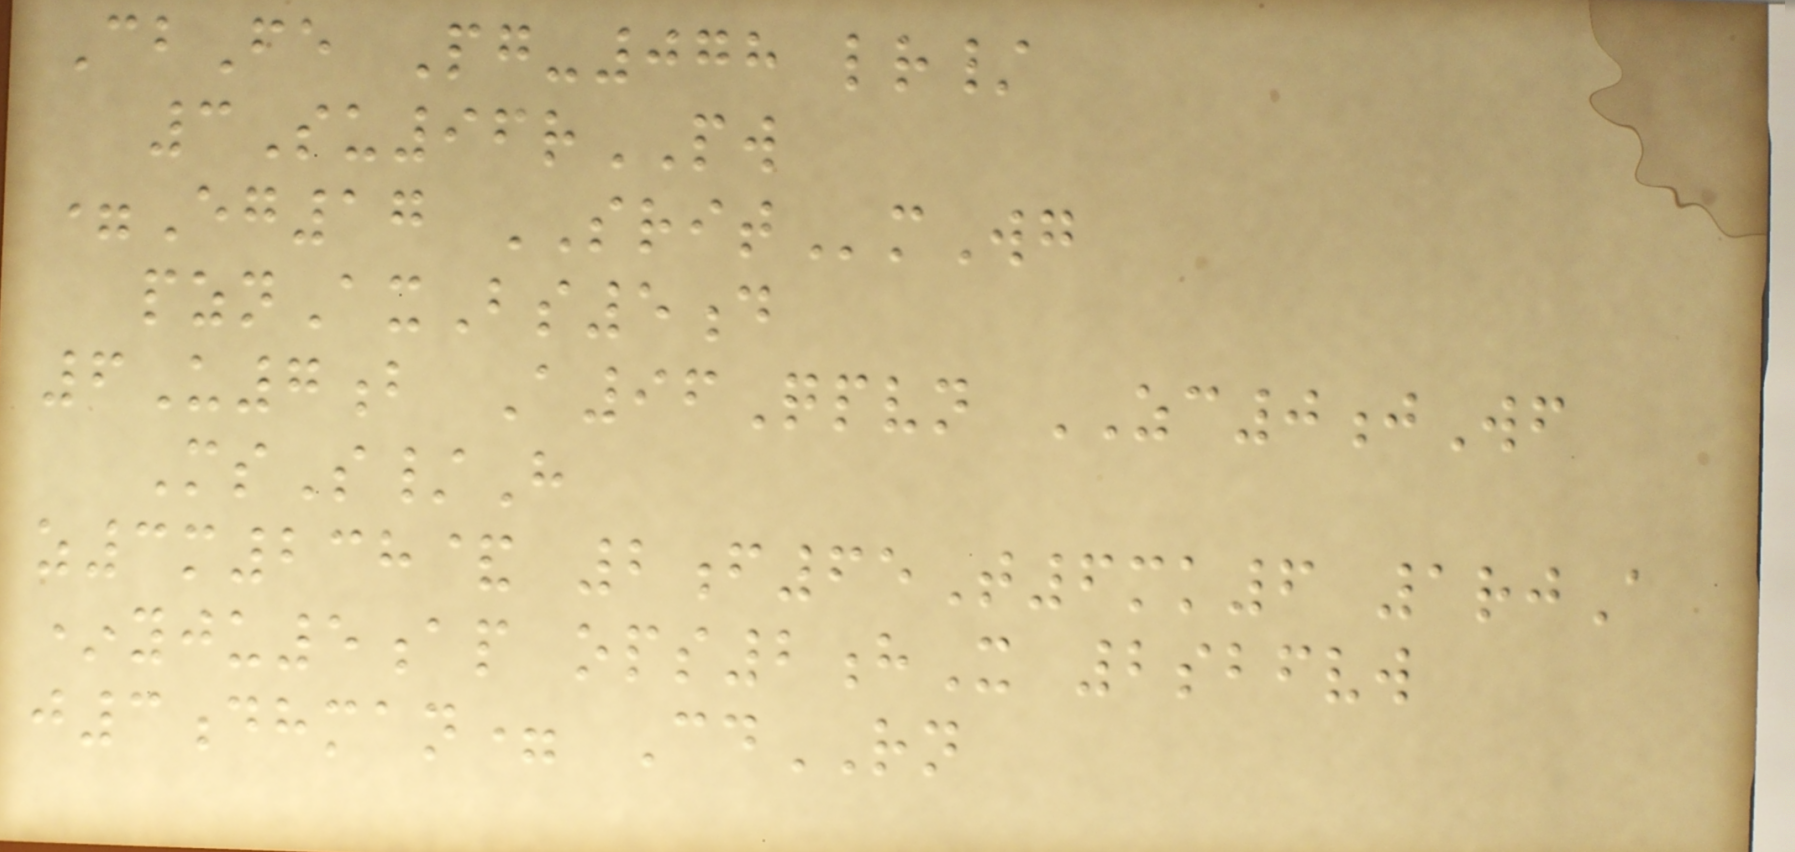CbFe Pg-078 lr/
3Su96rPW
=Eg17 SRITmWg
pznAxBs5d
6U7b A96Qpvn ZC0jWf
MsS/H
z3m238& 2f65T6mk6 1rjA
*yju5ap ops2hX 2sbfvw
j3dhman= CdRN
